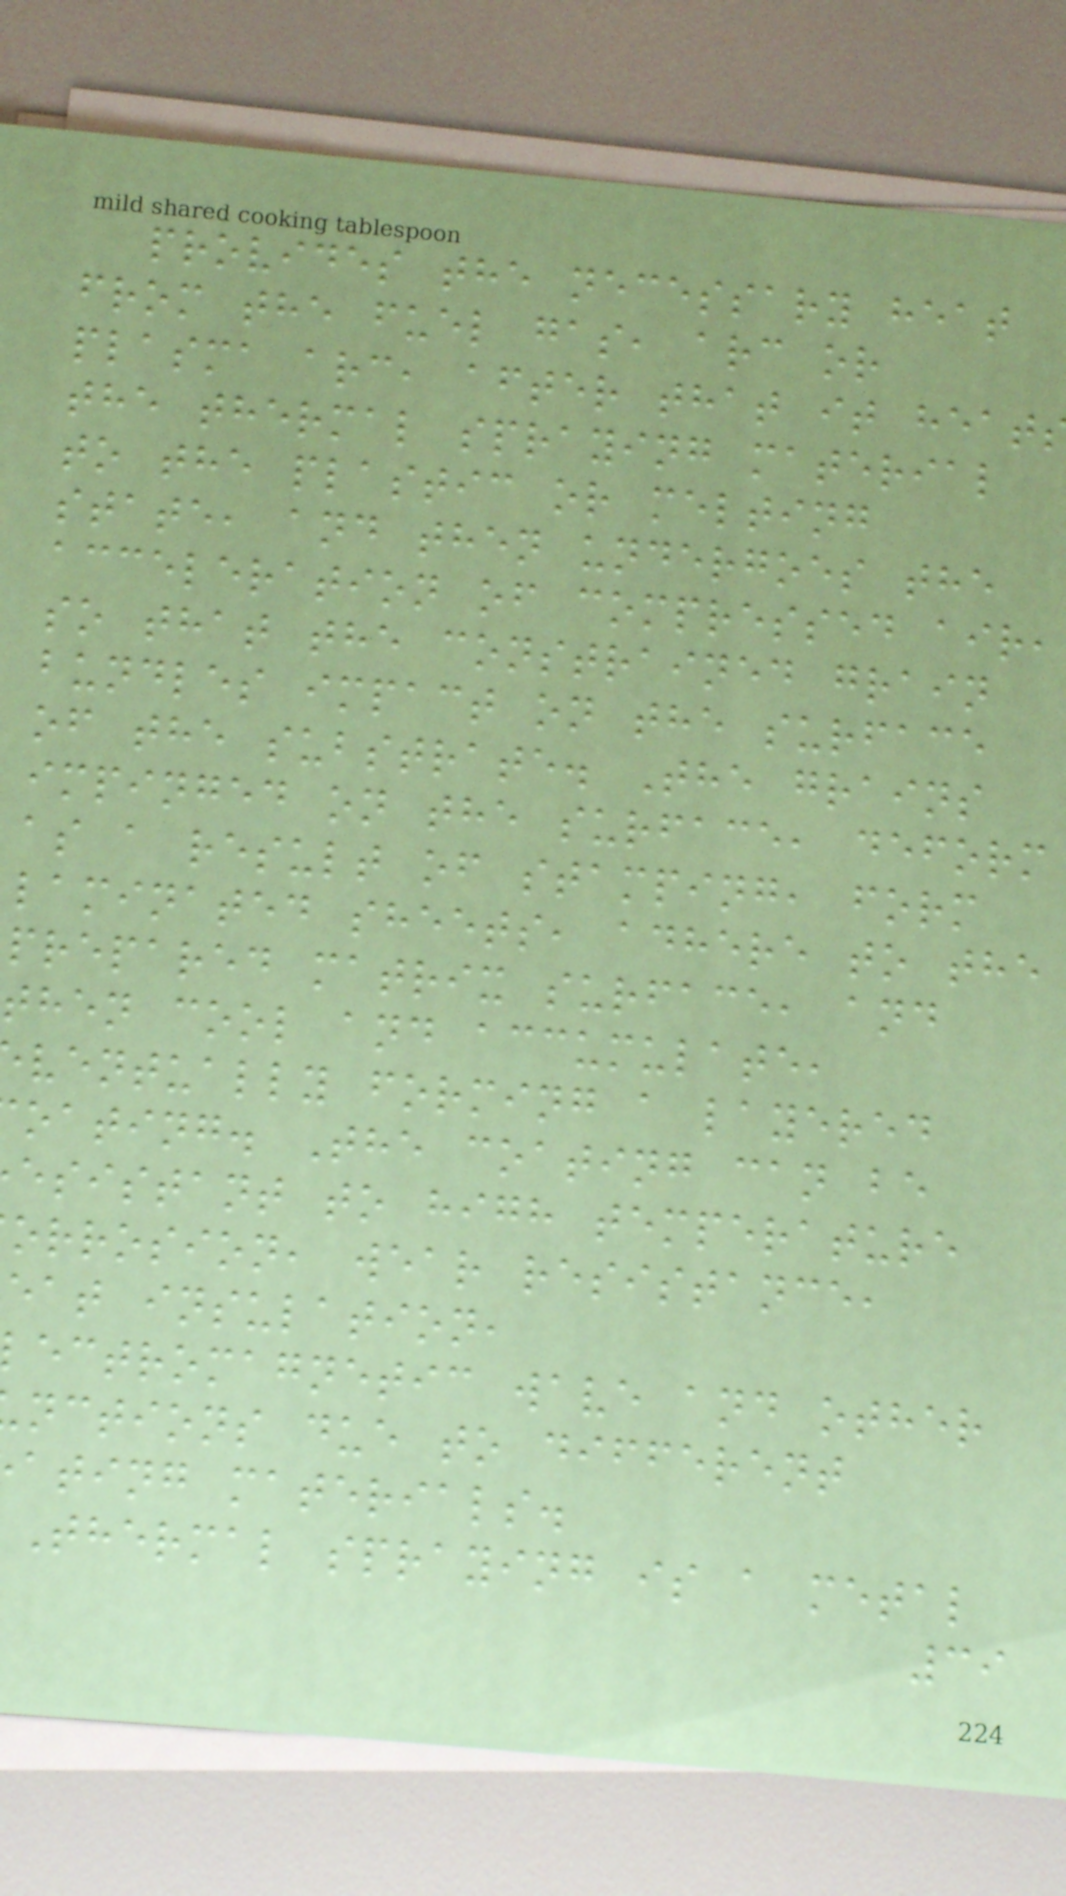provides the necessary heat
from the fuel gas, arc or
plasma arc, after that it heat
the thermal spraying material
to the plastic or melting
state, and then undergoes the
acceleration of compressed air,
so that the constrained grain
bundles impact on the surface
of the substrate. The grains
impinged on the surface, deform
as a result of stamping, form
laminated sheets, adhere to the
prepared matrix surface, and
then cool and accumulate,
ventually forming a layered
oating. The coating can be
esistant to high temperature
orrosion, wear resistance,
eat insulation,
ectromagnetic wave and other
nctions due to different
ating materials.
Thermal spraying is a metal
39
